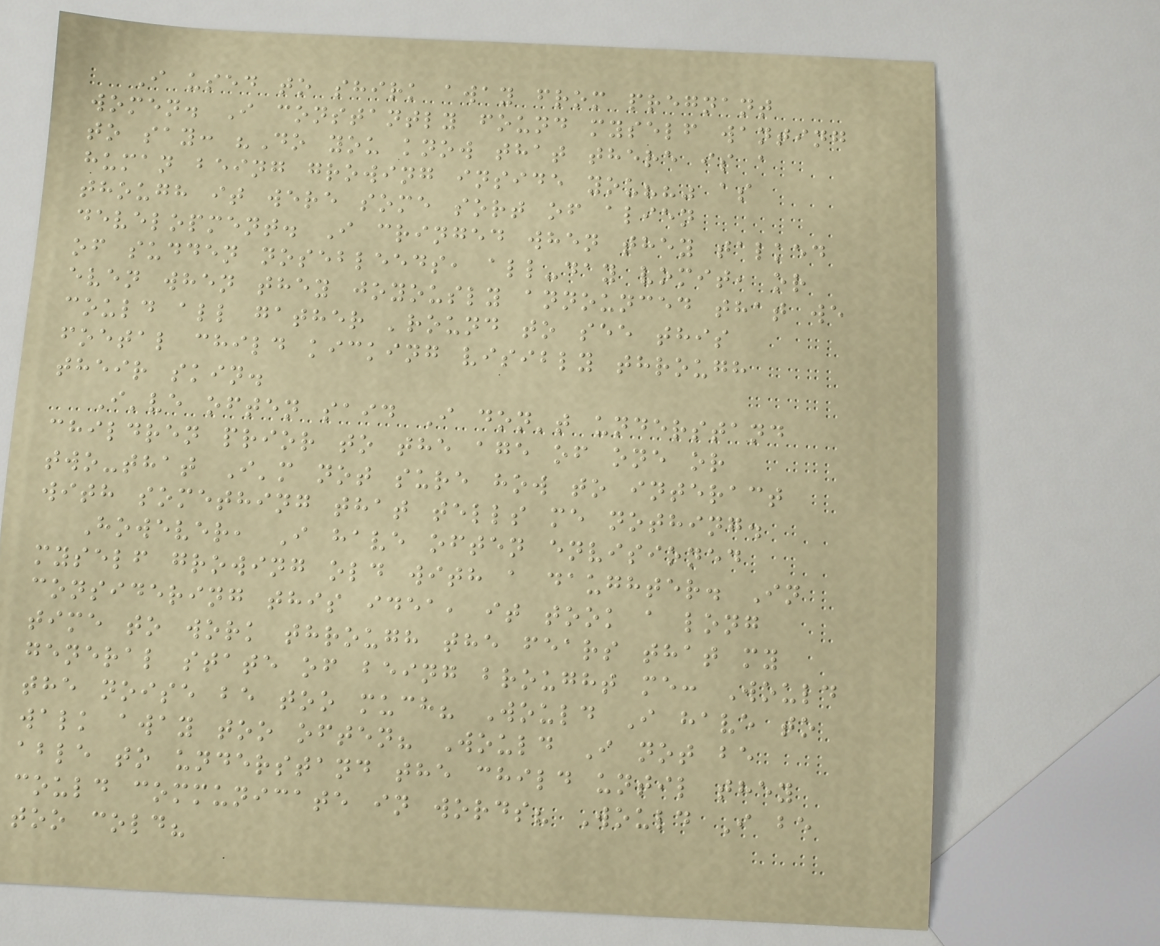I used to shirk away from pregnant
women. I constantly found myself wanting
to say: "Do you know that there is a
human being growing inside you??" as
though it were some sort of alien
development. I cringed when they talked
of sudden nosebleeds, all-day vomit, or
even when they joyously announced that we
could all gather 'round to see this
foetal child kicking visibly through
their skin.
I've often said I don't understand
children prior to the age of one or
two-that I'm not sure how to interact
with something that tells me nothing.
However, I have often envisioned
myself growing old with a daughter. In
considering this idea, it took a long
time to work through the fears that my
general state of being brought me: Would
the noise be too much? Would I have to
walk away too often? Would I not be
able to understand the child until they
could communicate in words? Would I be
too cold?
